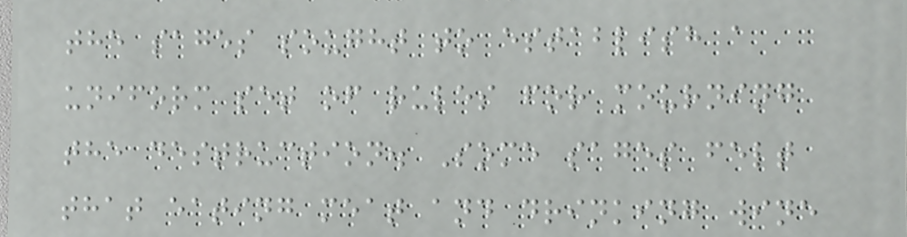the sages sought to establish a
uniform set of rules for mourning
the destruction. Some sages felt
that eating meat and drinking wine
